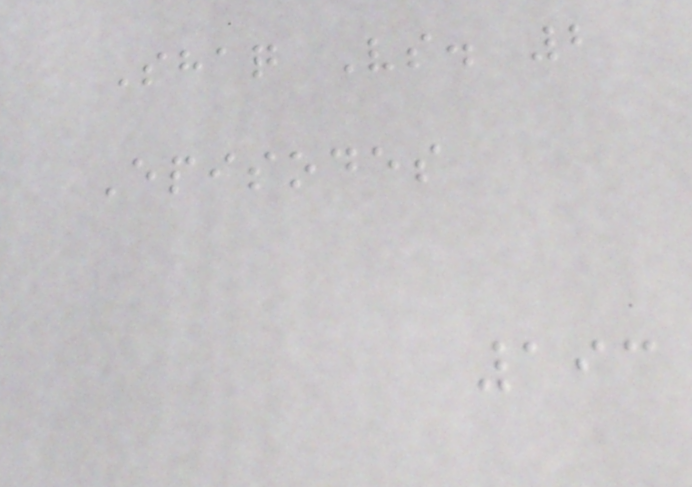Shaq Vs. 2
Episodes
193
